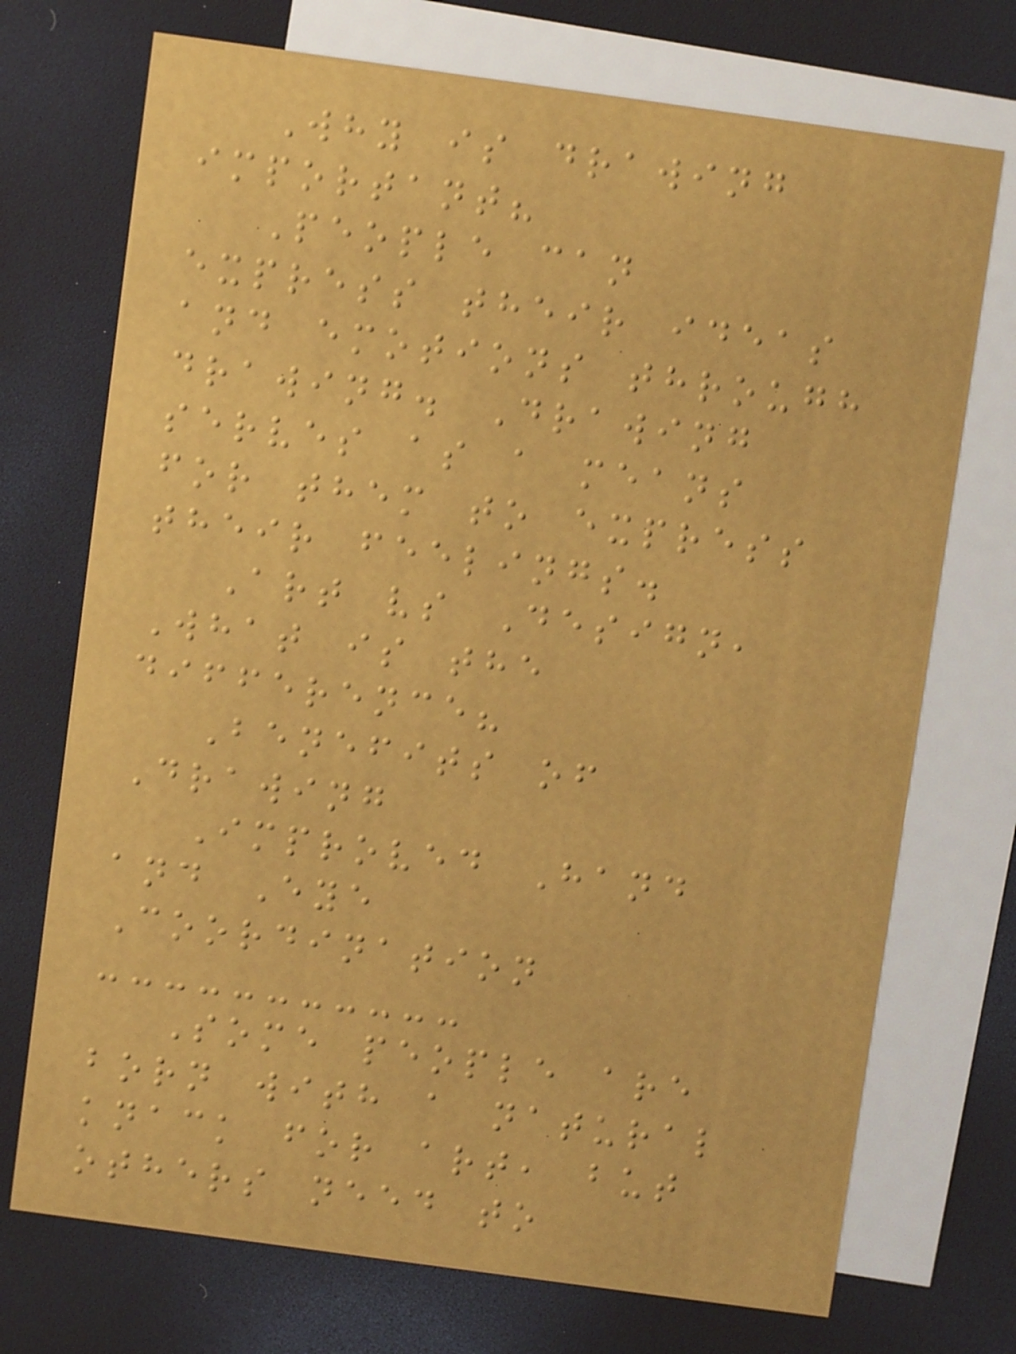Why is drawing
important?
People can
express their ideas
and emotions through
drawing. Drawing
serves as a means
for them to express
their feelings.
Art vs Design,
What is the
difference?
Benefits of
Drawing
Improved Hand
and Eye
Coordination
Some people are
born with a natural
knack for art, but
others need to
